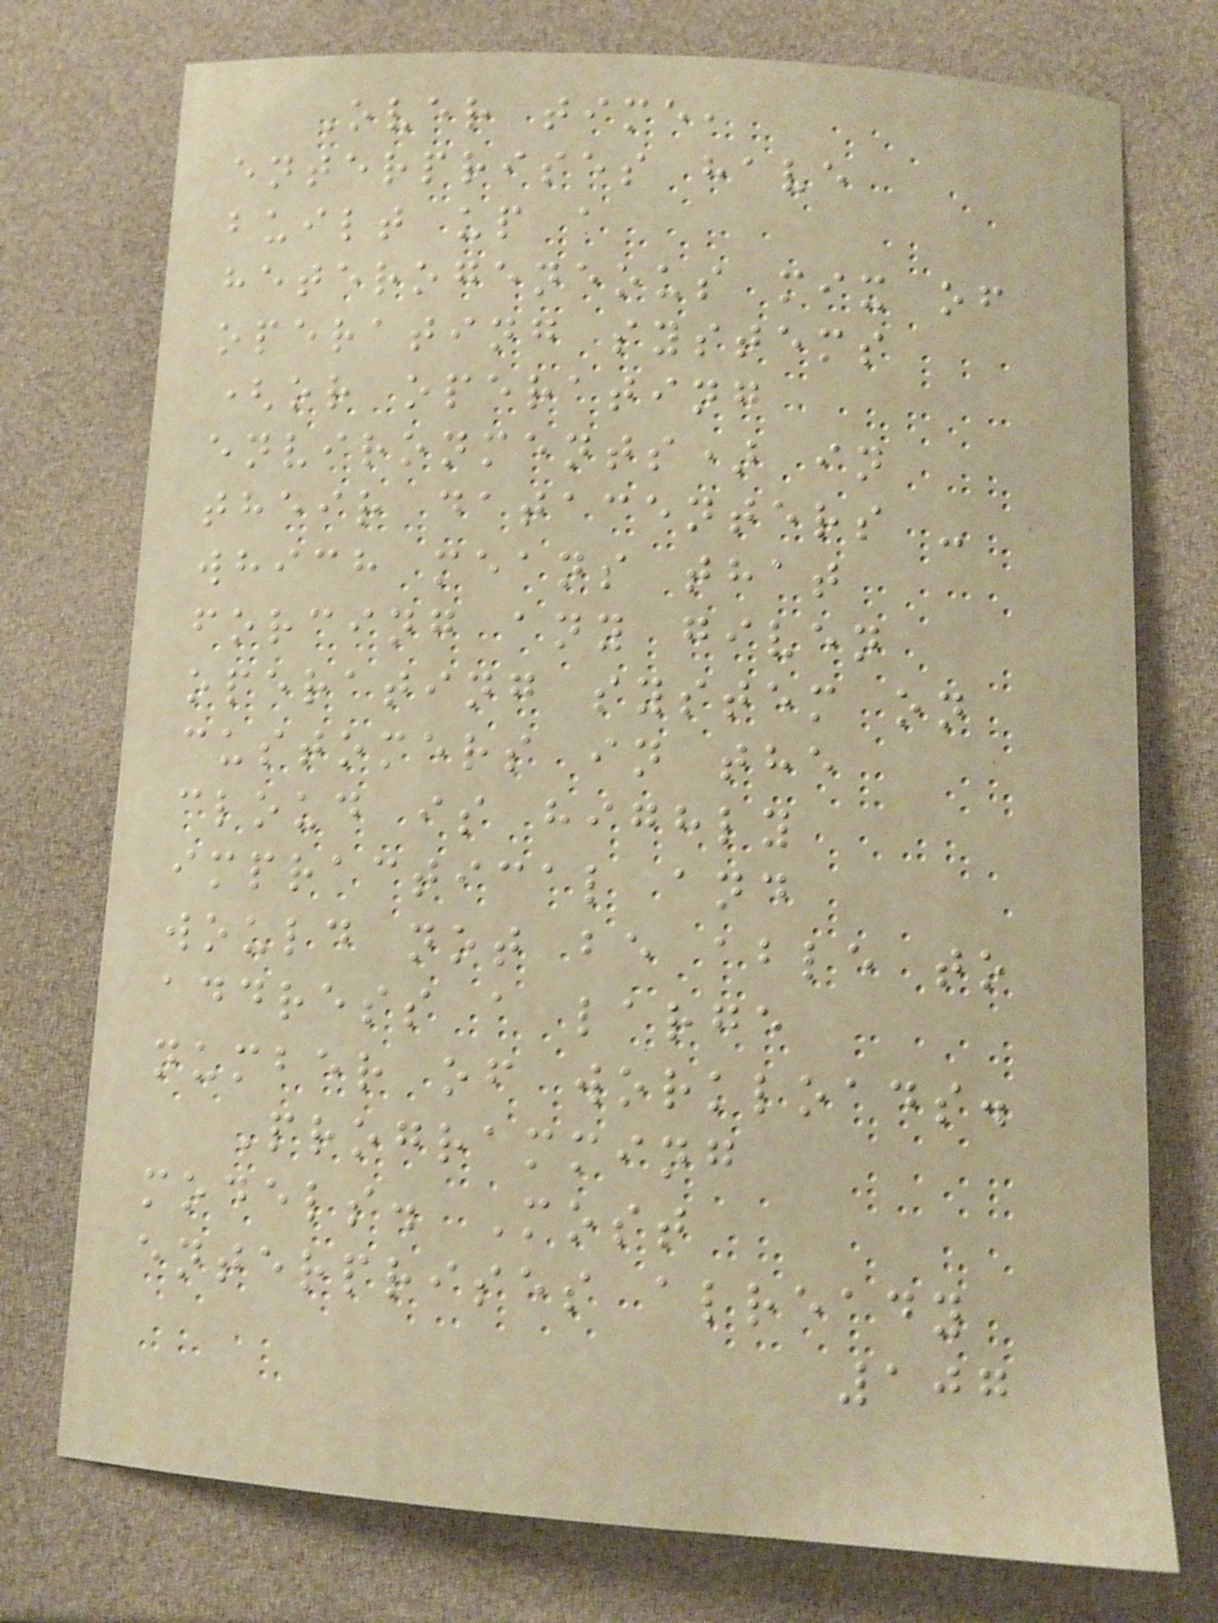Over time,
enterprises have
built up a
heterogeneous mix of
operating systems
(or operating
environments) in
their datacenters -
which means that
forcing any given
operating system on
customers in the
cloud is highly
impractical and
would not be able to
address a large
number of workloads.
Programming
models. Most
enterprises already
107
